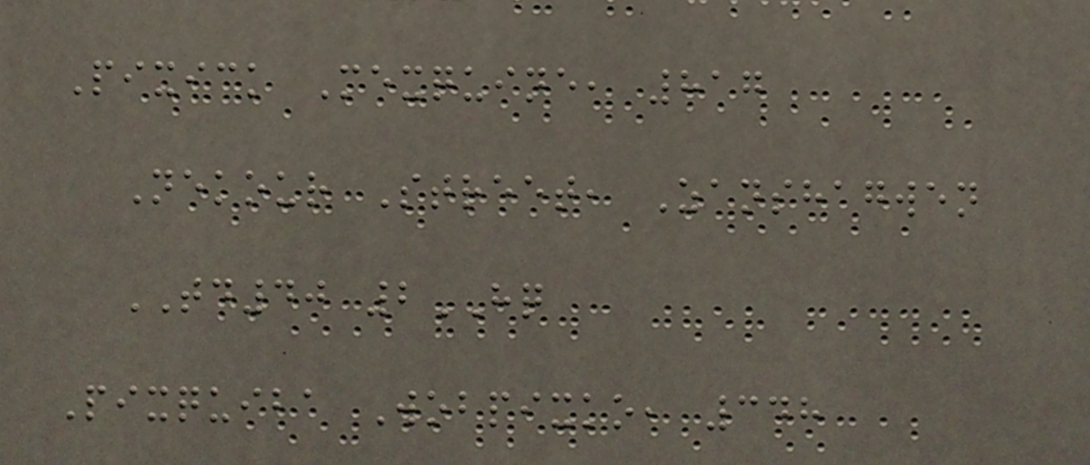Pixick Mexquine, 817
Nekour Street, Zanshagwen
TD40 2HQ
Pixquiba Wobpixko, 348
